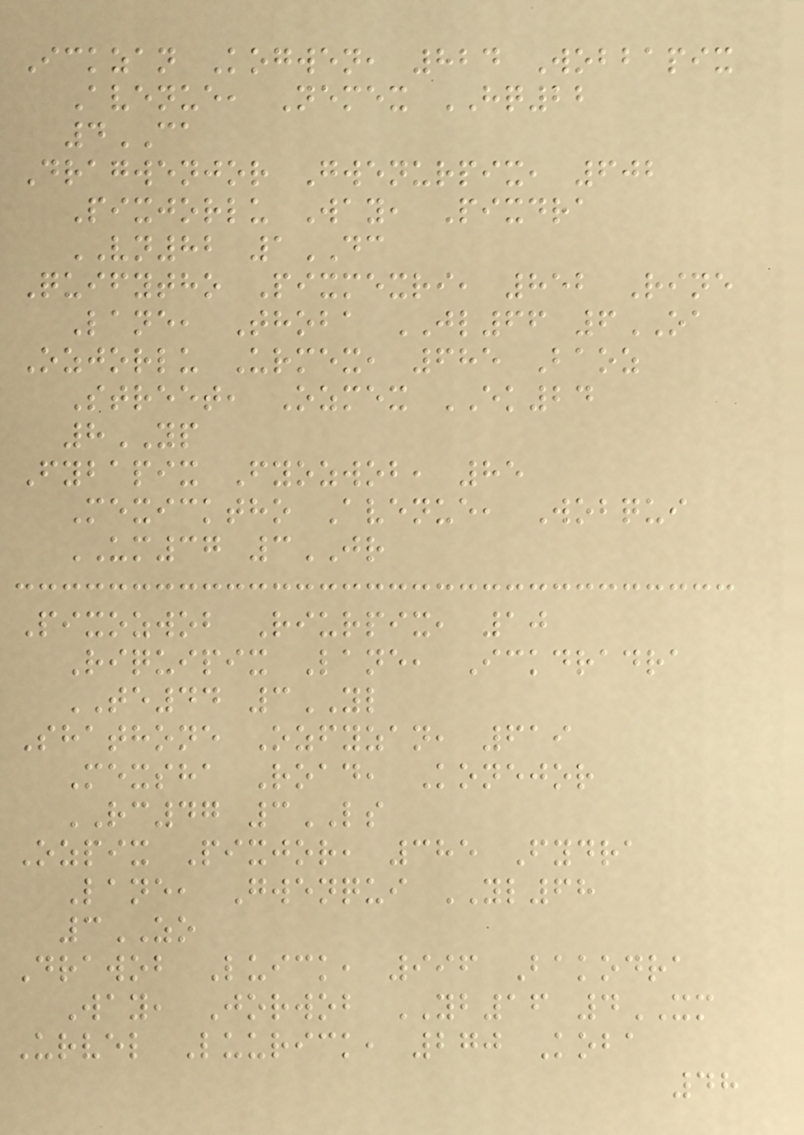Ickzan Kogwen, 824 Wobbapix
Avenue, Nemex HQ22
4CA
Dragwenjor Gwenurpix, 602
Pixjorlu Way, Pixdra
VN82 1DC
Quifytho Pixmexri, 852 Rine
Lane, Thoba JL66 6OA
Ozjorlu Urmex, 685 Baoz
Street, Ozmex EK24
8YP
Fybapix Fyozwob, 85
Mexicktho Avenue, Wobqui
UM37 3JR
Pixozwob Riurpix, 10
Riquipix Lane, Ickdradra
TE44 3YL
Shathone Ozfyzan, 619
Mexsha Road, Konejor
RC47 3LS
Ozpix Pixjor, 385 Fydra
Lane, Gwenqui YL68
3ZO
Drawob Luick, 996 Bakodra
Way, Jorwob YB16 4XM
Urvel Luurick, 270 Koba
48
